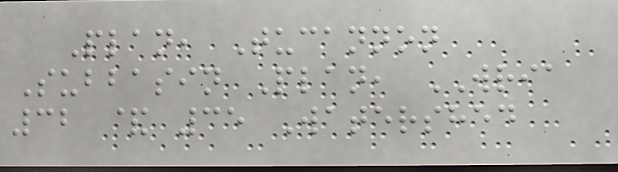Plan, Tucannon
Subbasin Plan, WRIA
32 & 35 Watershed
